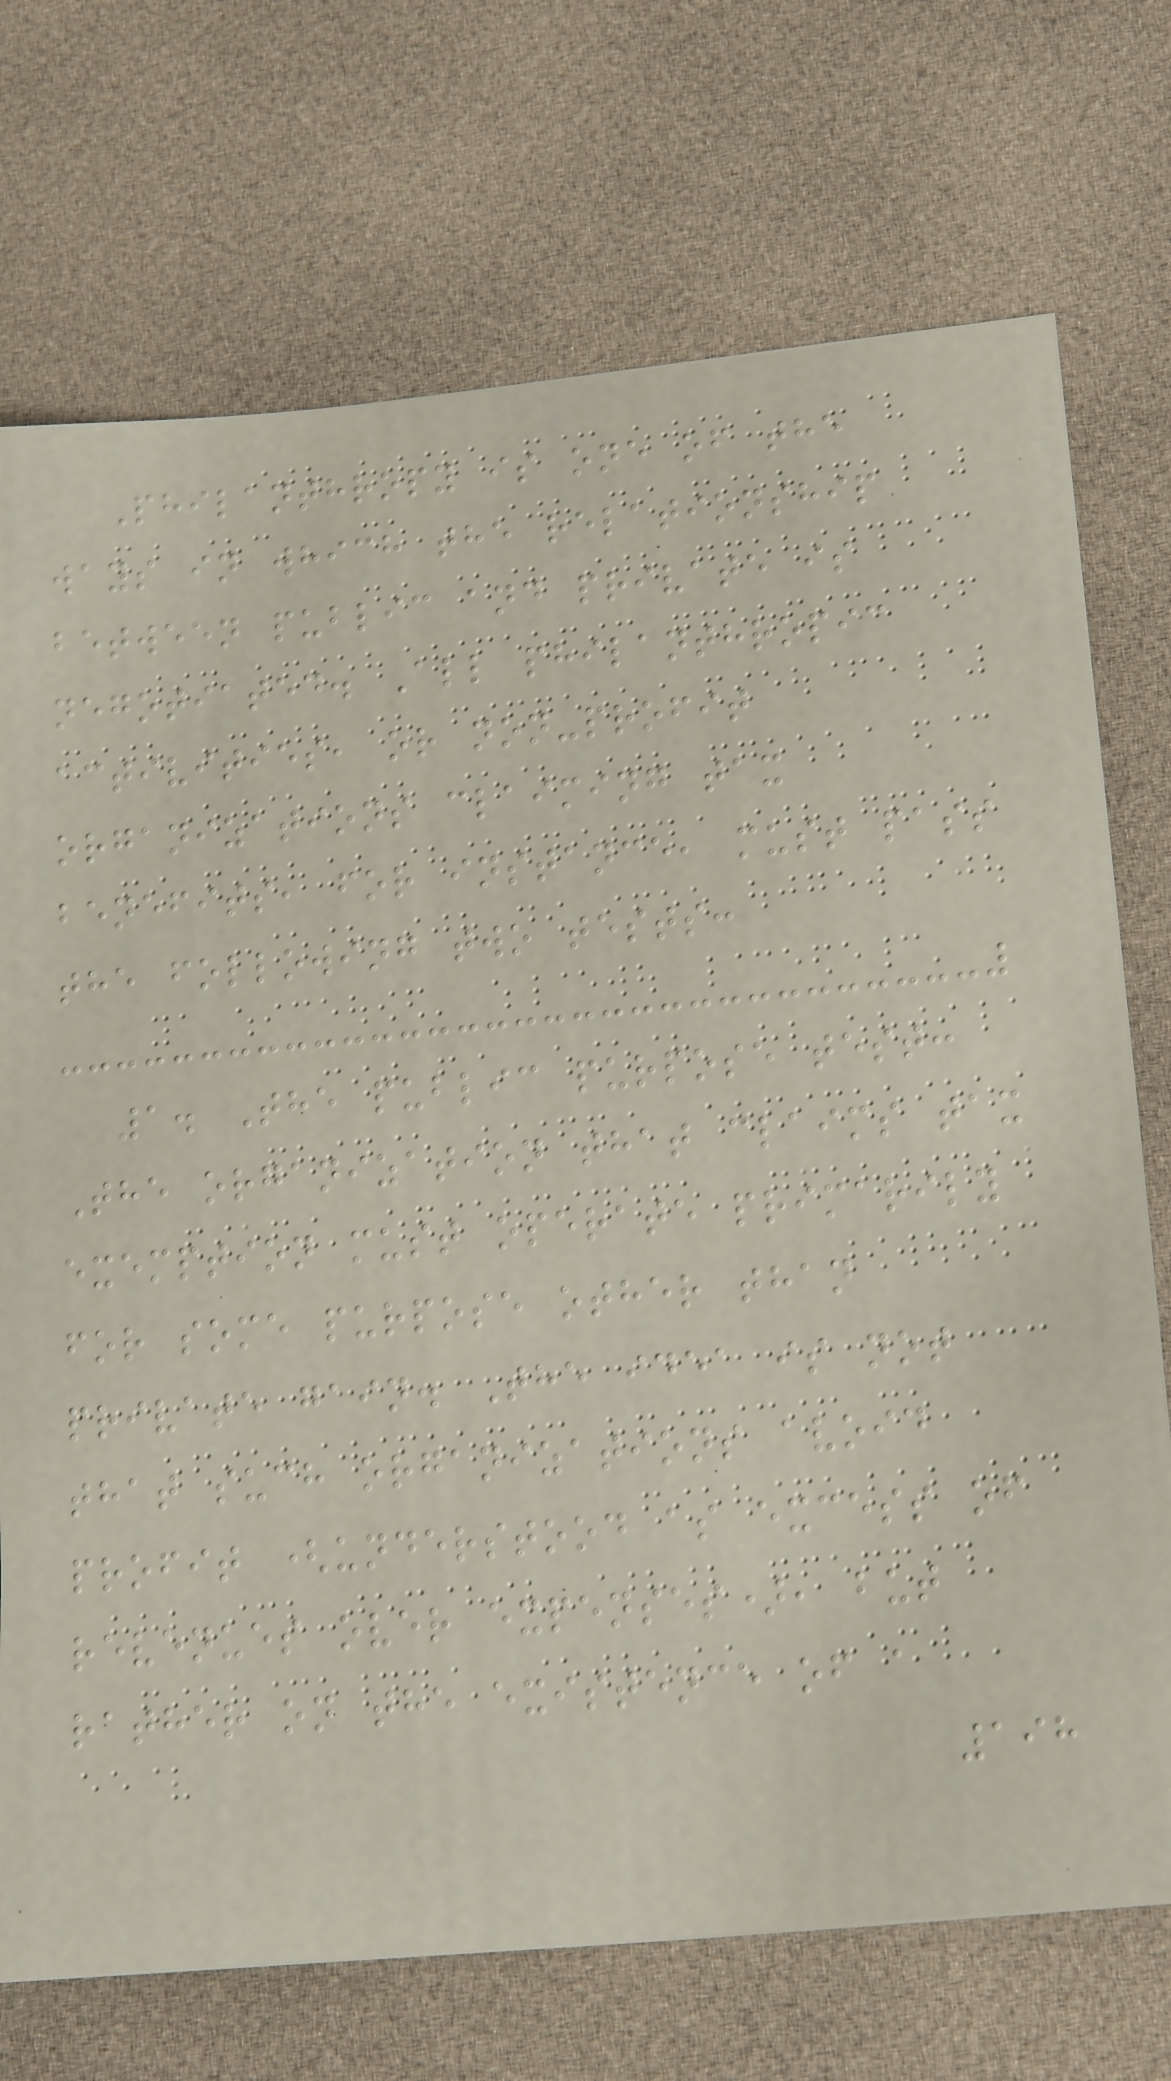Philanthropy is one of the
ways in which the relationship
between public and private is
negotiated. All philanthropic
activities, or non-profit
organizations claiming tax
benefits, for instance, must pass
the following two tests:
1. The public purpose test:
The organization that claims tax
exemption must operate primarily
for some purpose other than
private gain. The idea is not
that such organizations avoid
profit (understood as excess of
revenues over expenses), but
rather on the existence of a
198
